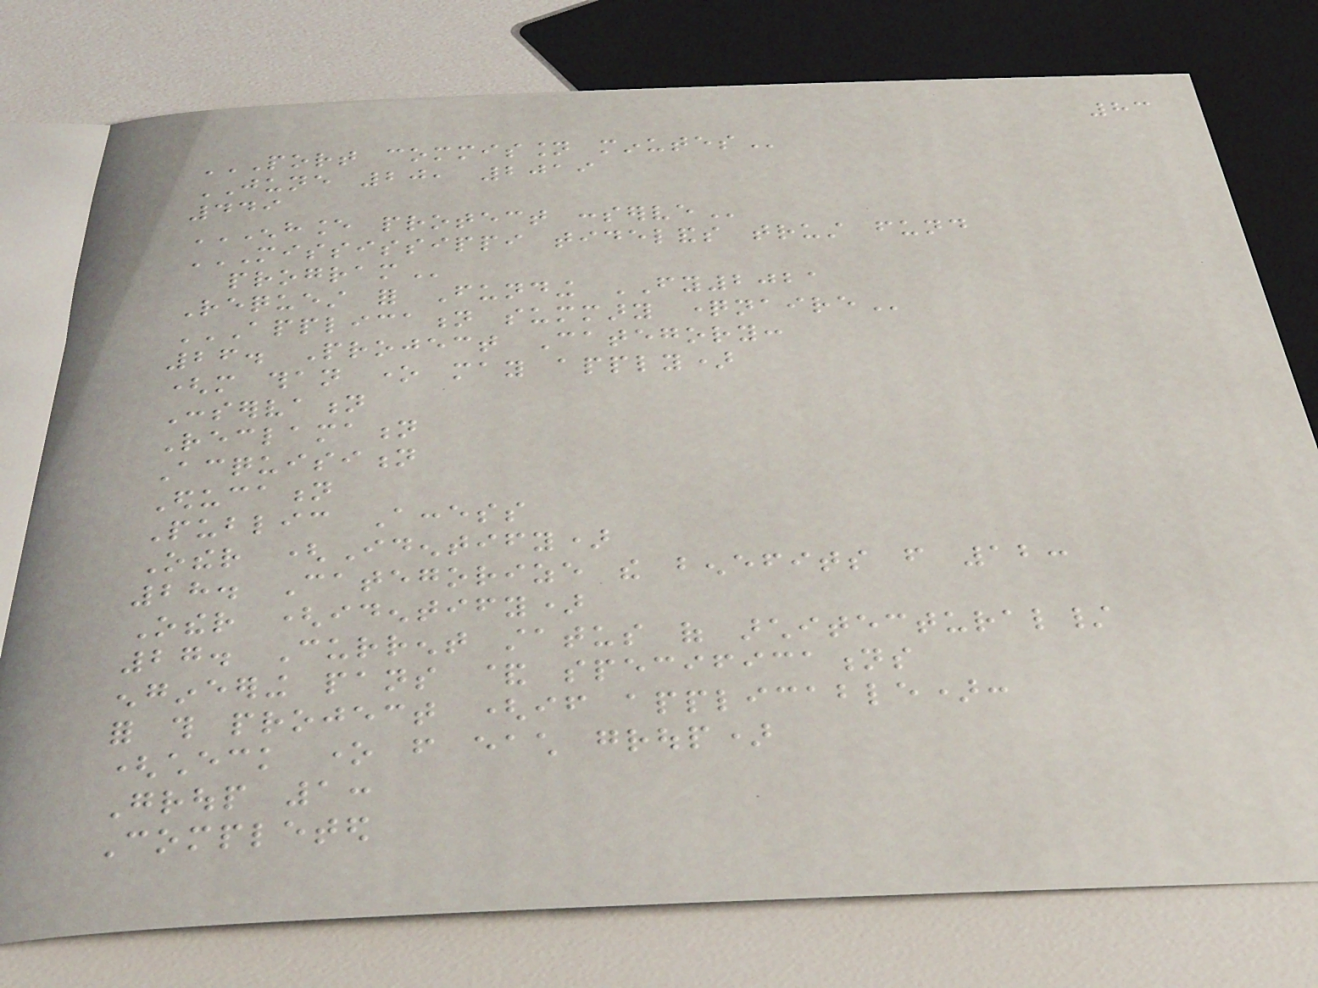83
PORT COMMISSION MINUTES
JUNE 20, 2019
449
ENHANCE PROTECT CONSERVE
MISSISSIPPI TIDELANDS TRUST FUND
PROGRAM
Request for Funding FY2021
APPLICATION SUMMARY QUESTIONNAIRE
26. Project Category:
(more than one may apply)
Conservation
Reclamation
Acquisition
Education
Public Access
Other (Identify)
28. Categorize the benefits from 12:
Other (identify)
27. Current status of architectural/
engineering pans & specifications
for this project (if applicable):
(check one from each group)
Group 1:
Completed
